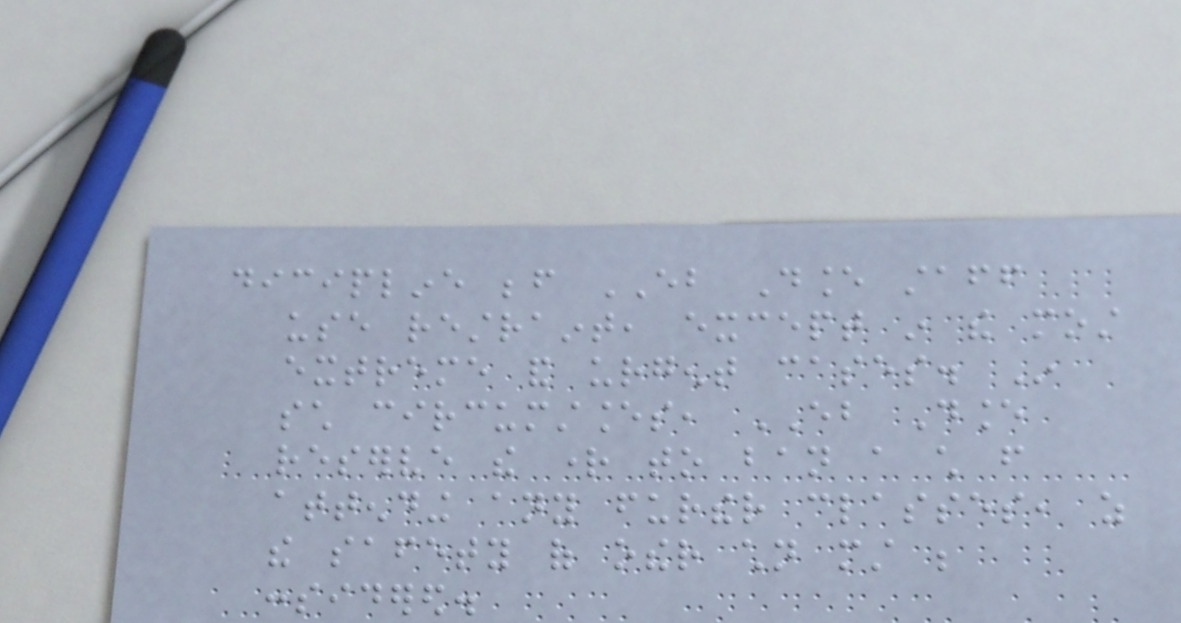dicipline before EB Dance staff
use restraint, except in the most
extreme and urgent cases. In
such circumstances, EB Dance
reserve the right to ban a child from
attending any further classes, as
the safety of other children must be
considered.
